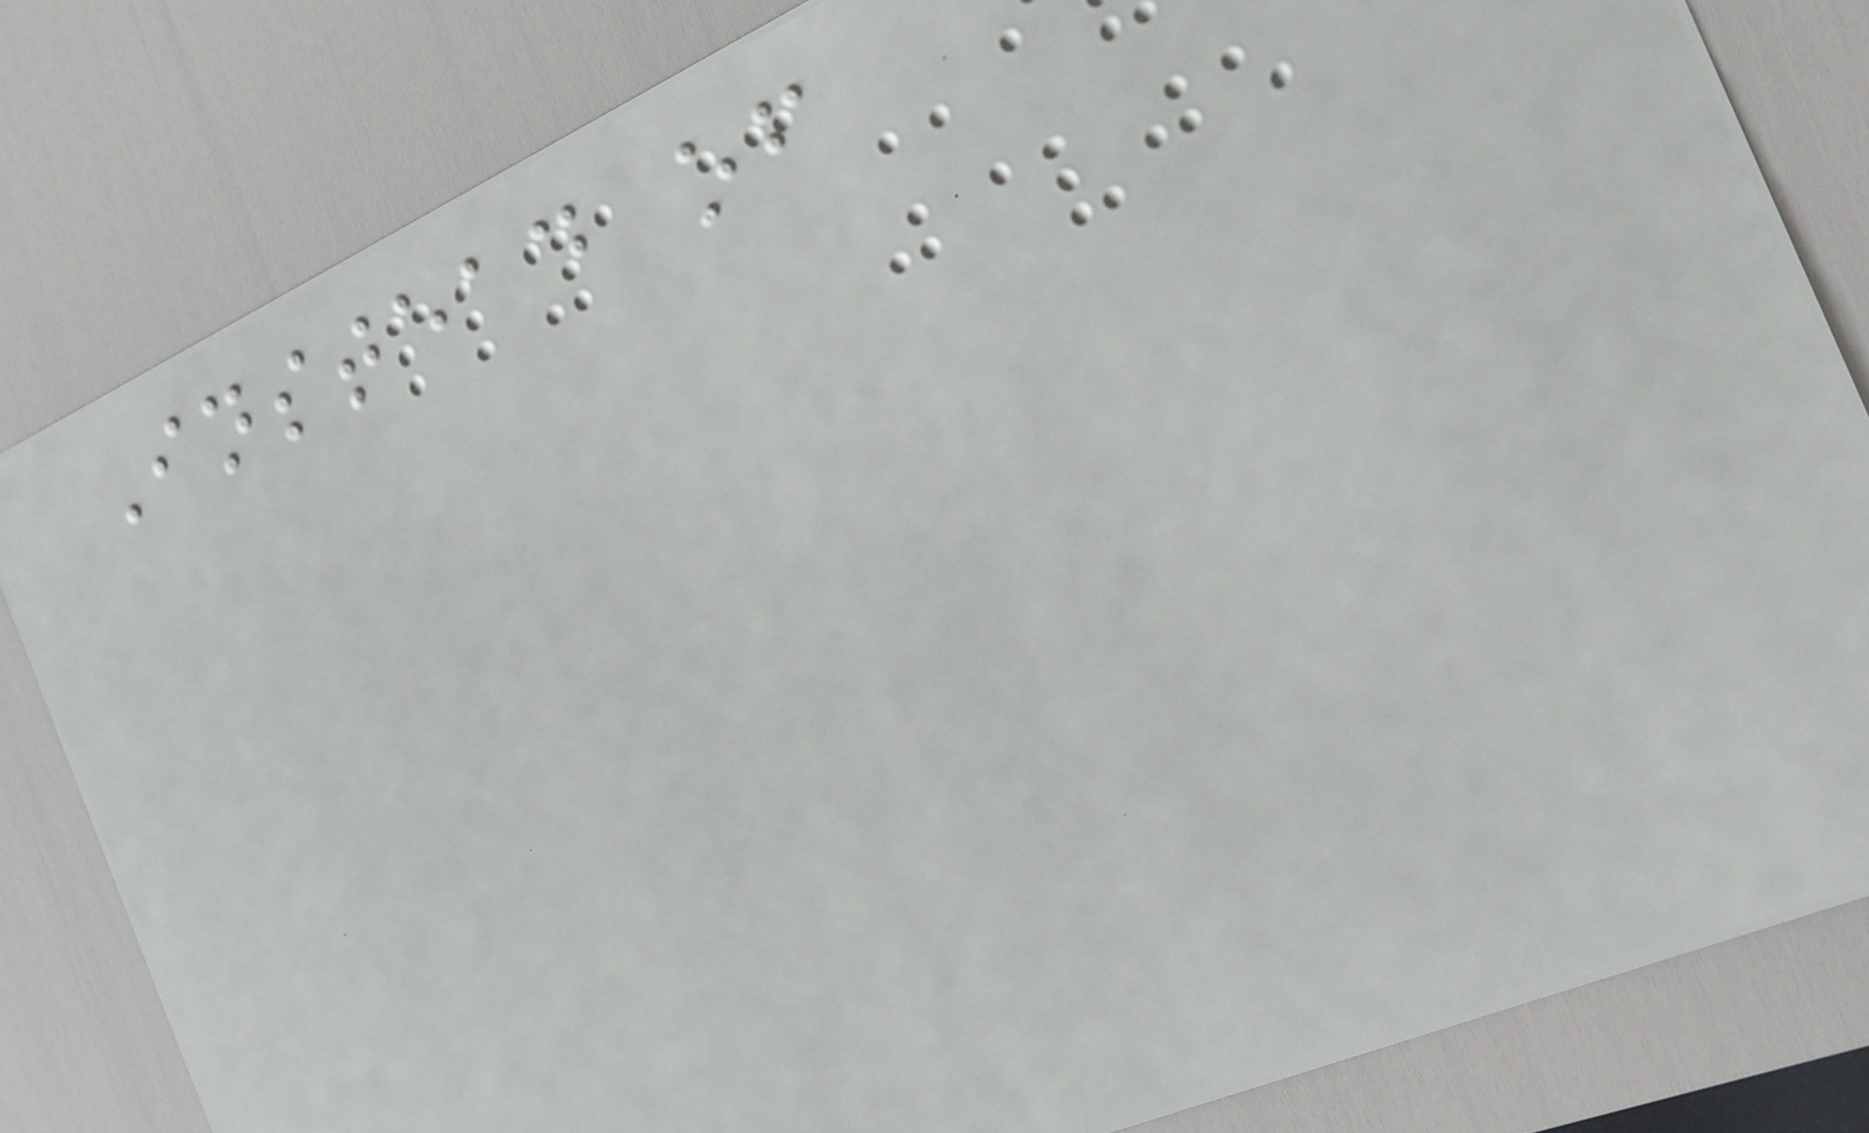Instead of
